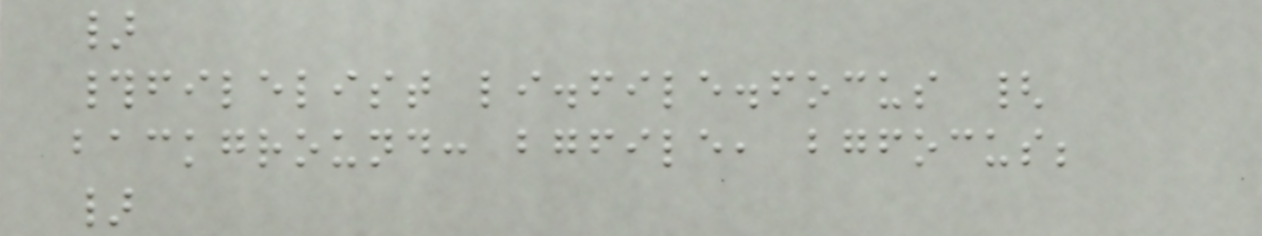}
#filelist li.file.focus {
background: bgfile, bgfocus;
}
